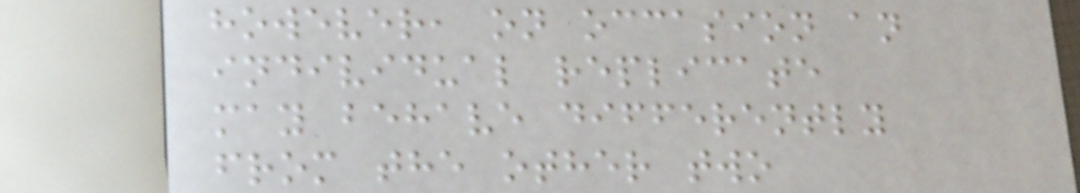however, on occasion an
individual replicate
may behave differently
from the other two
